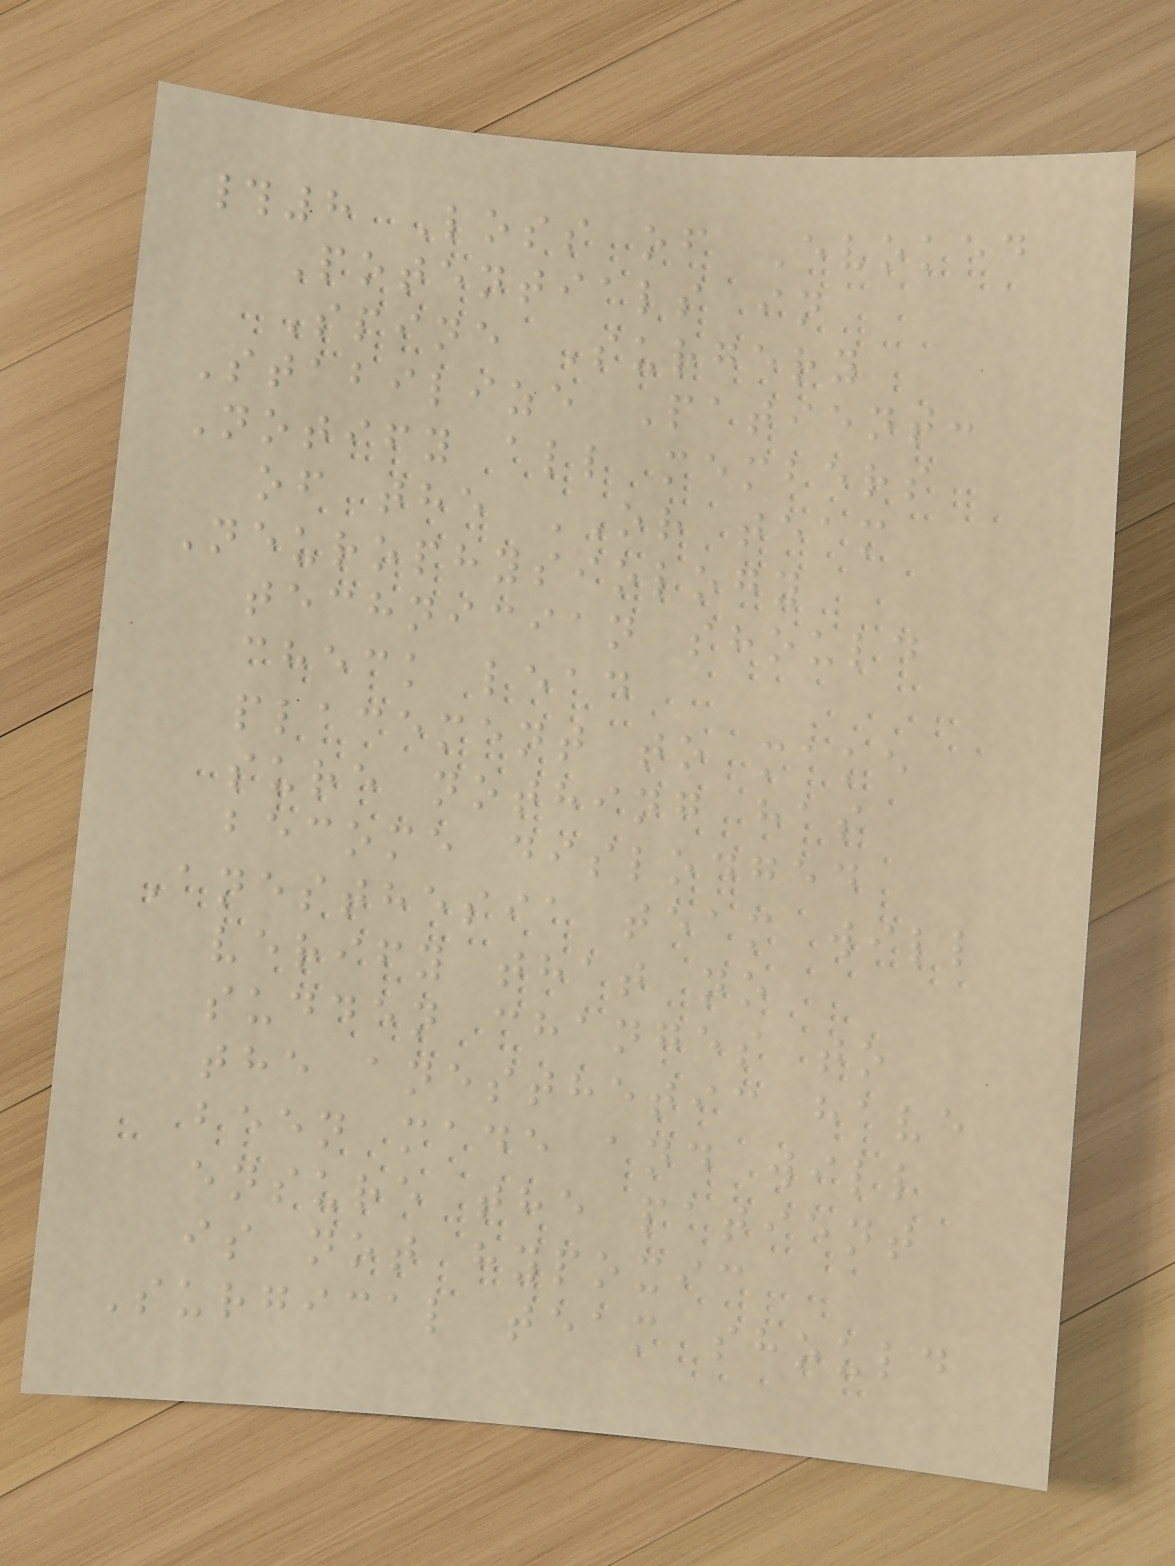#8 Loss of Evoked
Potentials in
Spine Surgery
Stabilize Patient:
Notify all members
of the OR team
Neurophysiology
technician should
check lead
placement to make
sure nothing has
become dislodged
Anesthesia team will
verify that no
sudden changes to
the anesthetic have
been made and will
ensure the patient
is not hypoxic
Surgical team should
